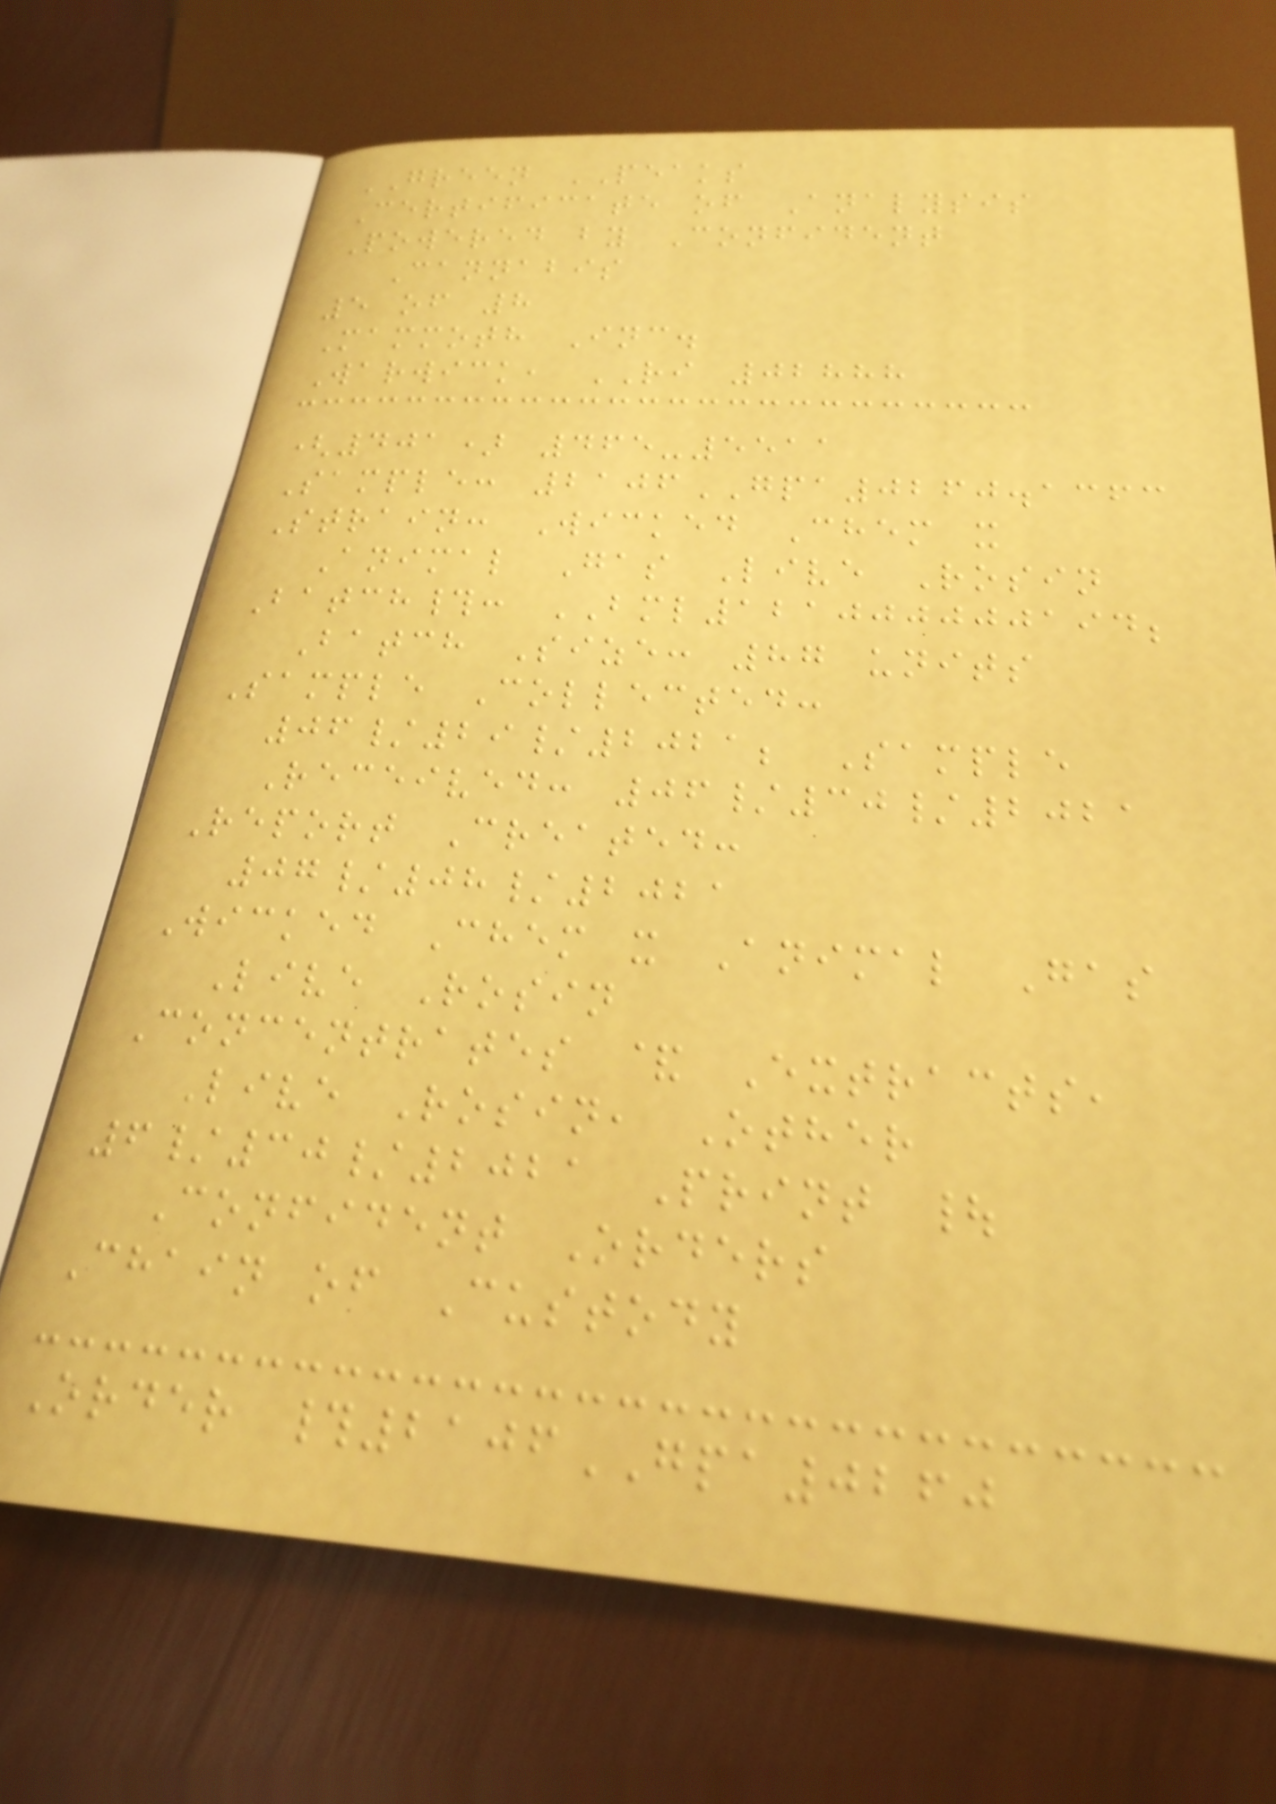GREEN PEAKS
Certificate of Analysis
Powered by Confident
Cannabis
5 of 8
Mammoth Inc.
Warwick, RI 02888
(401) 465-5511
Sample: 2106GPA0260.1363
Strain: Wicked Chem x
Animal Gas Live Rosin
Batch#: BML121000000194;
Batch Size: 87 units
Sample Collected:
06/29/2021; Sample
Received: 06/30/2021
Report Created:
07/08/2021
Wicked Chem x Animal Gas
Live Rosin
Concentrates & Extracts,
Live Rosin, Other
6/30/2021 Print |
Confident Orders
Chain of Custody
Order #2106GPA0260
